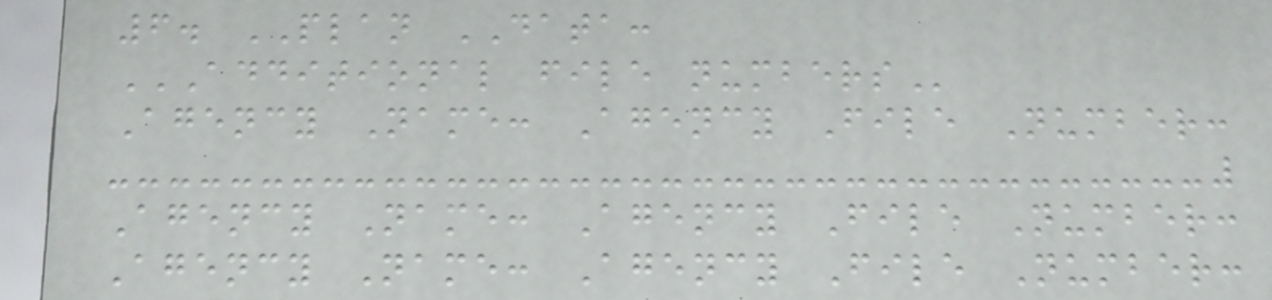6. PLAN DATA:
ADDITIONAL FILE NUMBERS
Agency Name: Agency File Number:
Agency Name: Agency File Number:
Agency Name: Agency File Number:
